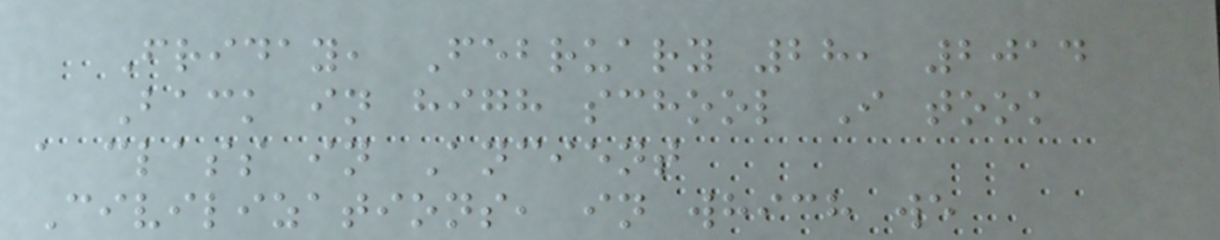Friday, February 28, 2014
Back in high school I took
a class in Ancient
Civilizations, in which we
